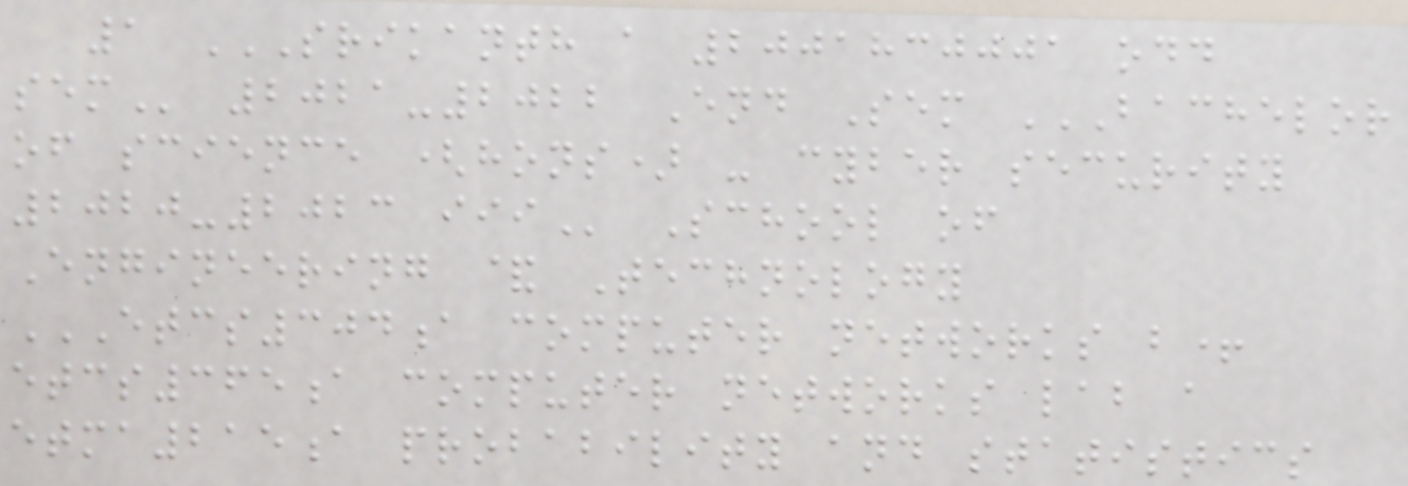1 SRIKANTH A 2001830001 ODD
SEM 2021-2022 End Sem BACHELOR
OF SCIENCE (HONS) - CYBER SECURITY
2020-2023 III School of
Engineering & Technology
ETCS304A COMPUTER NETWORKS B+
ETCS365A COMPUTER NETWORKS LAB A
ETMA215A PROBABILITY AND STATISTICS
